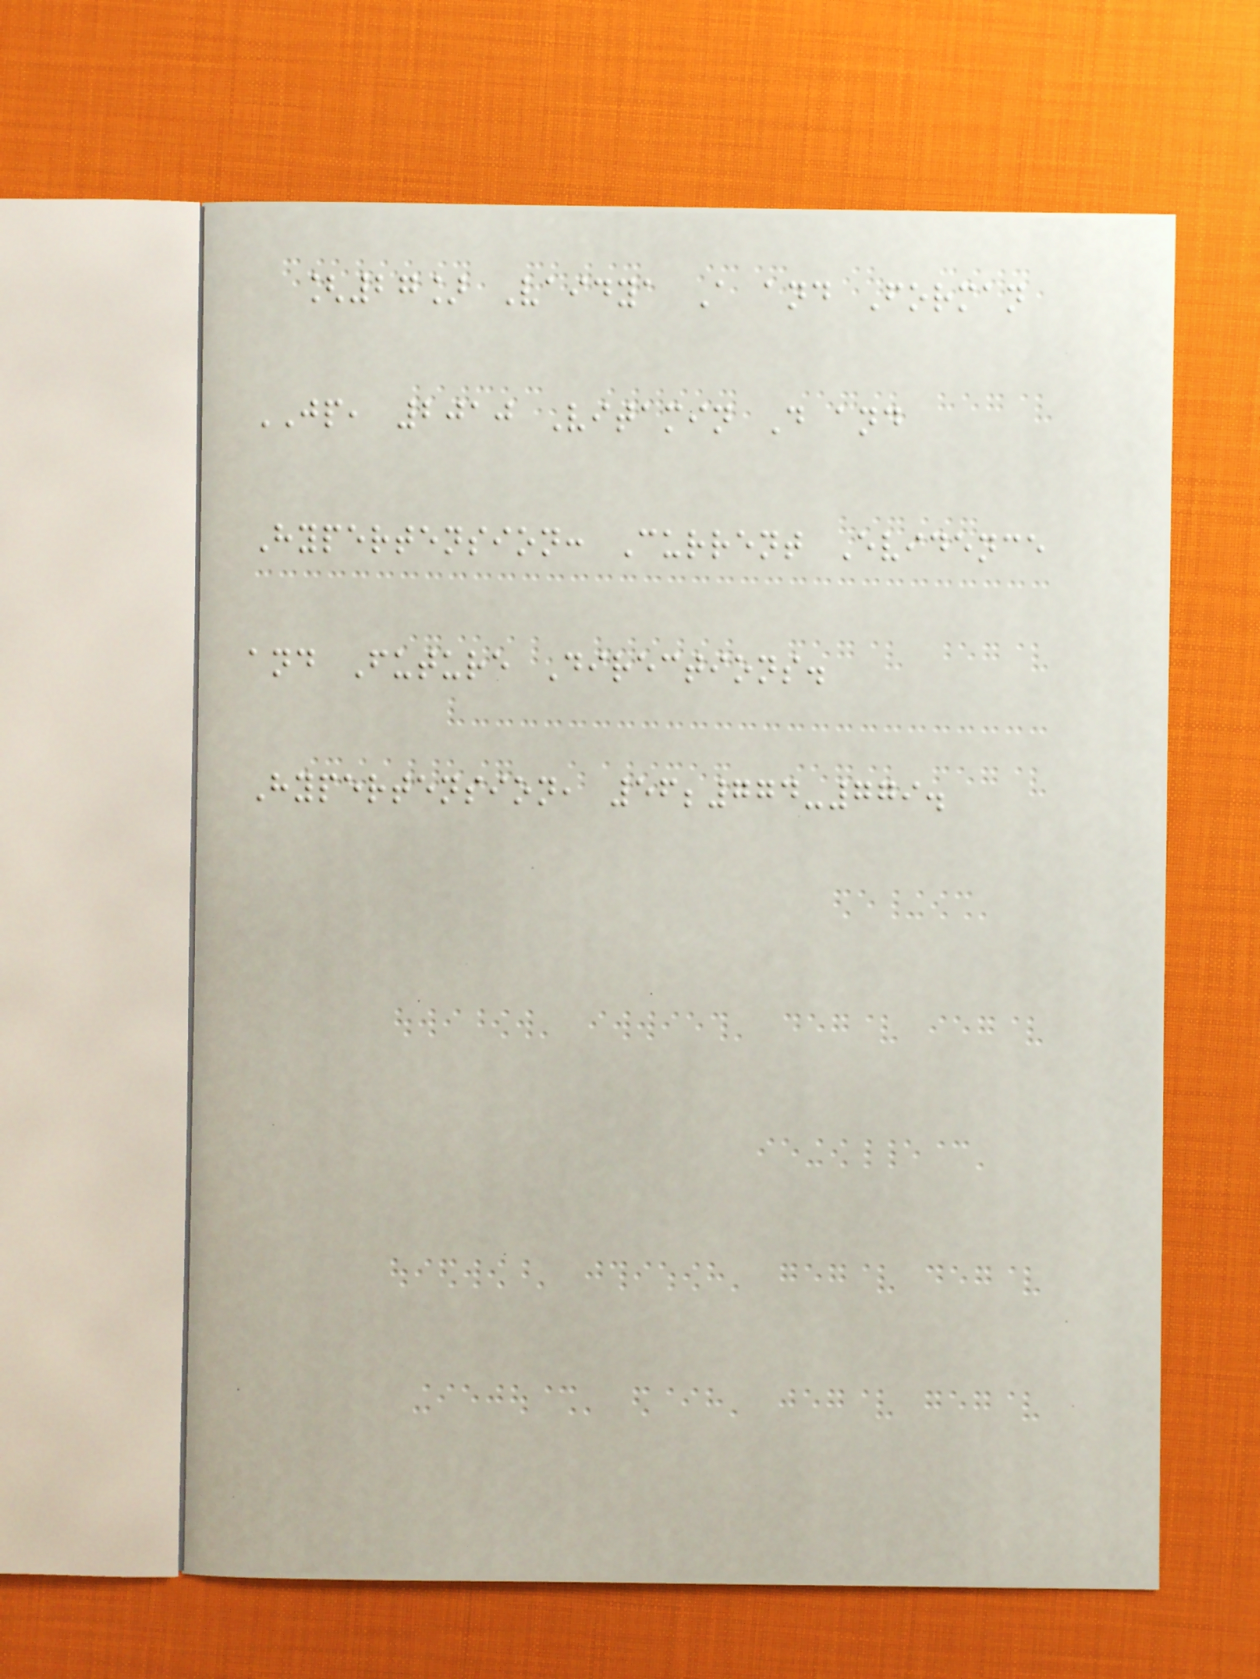[27] Vaidya A and Forman
JP, 2010 Vitamin D and
Hypertension: Current Evidence
and Future Directions.
Hypertension, 56;774-779.
